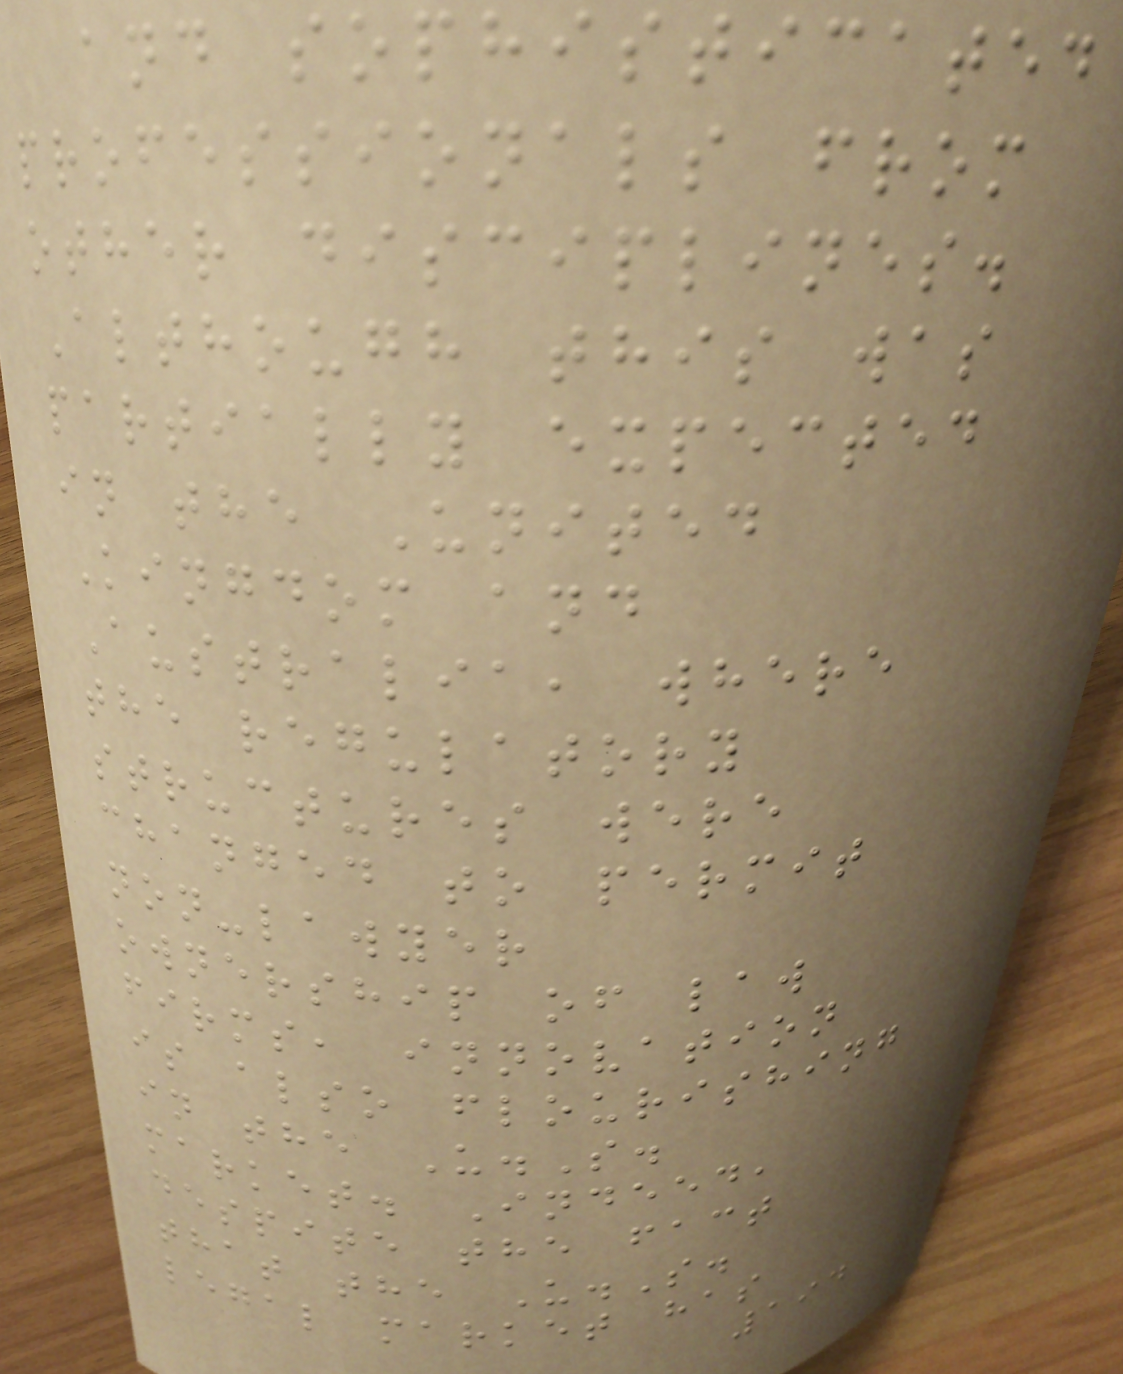and sophisticated
professionals from
other disciplines.
Although this was
partially expected
in the United
Kingdom and
Australia, where
the regulatory
structures were
changed to permit
non-lawyer
ownership of law
firms, innovation
is also flourishing
in the U.S.
market. Indeed,
despite the fact
that the U.S.
legal market has
194
